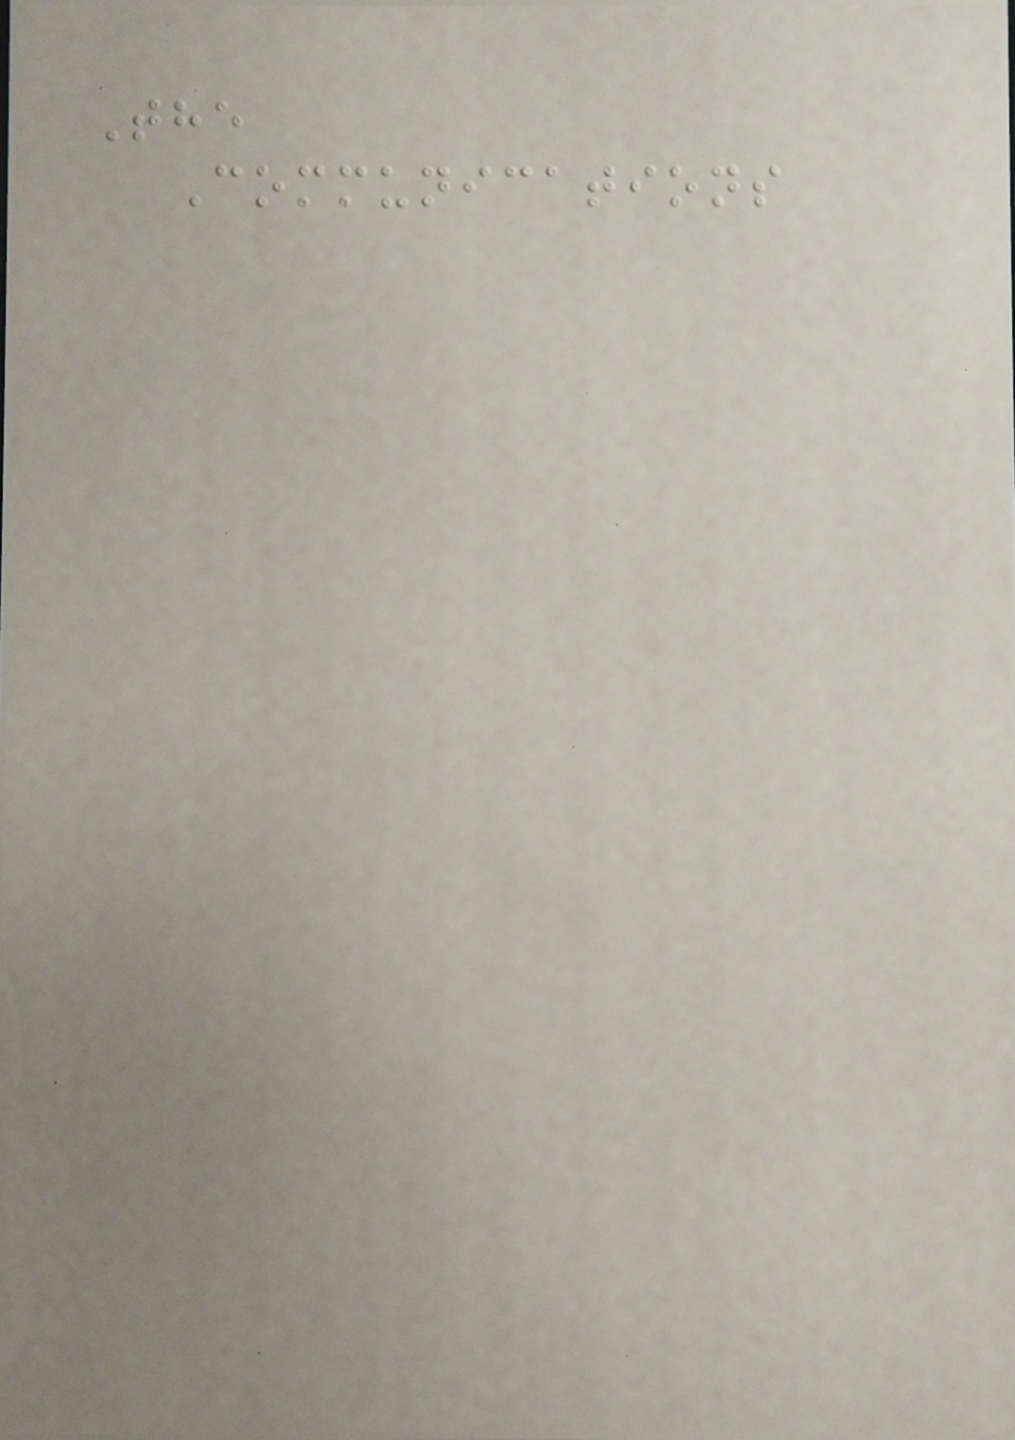The
Communications
